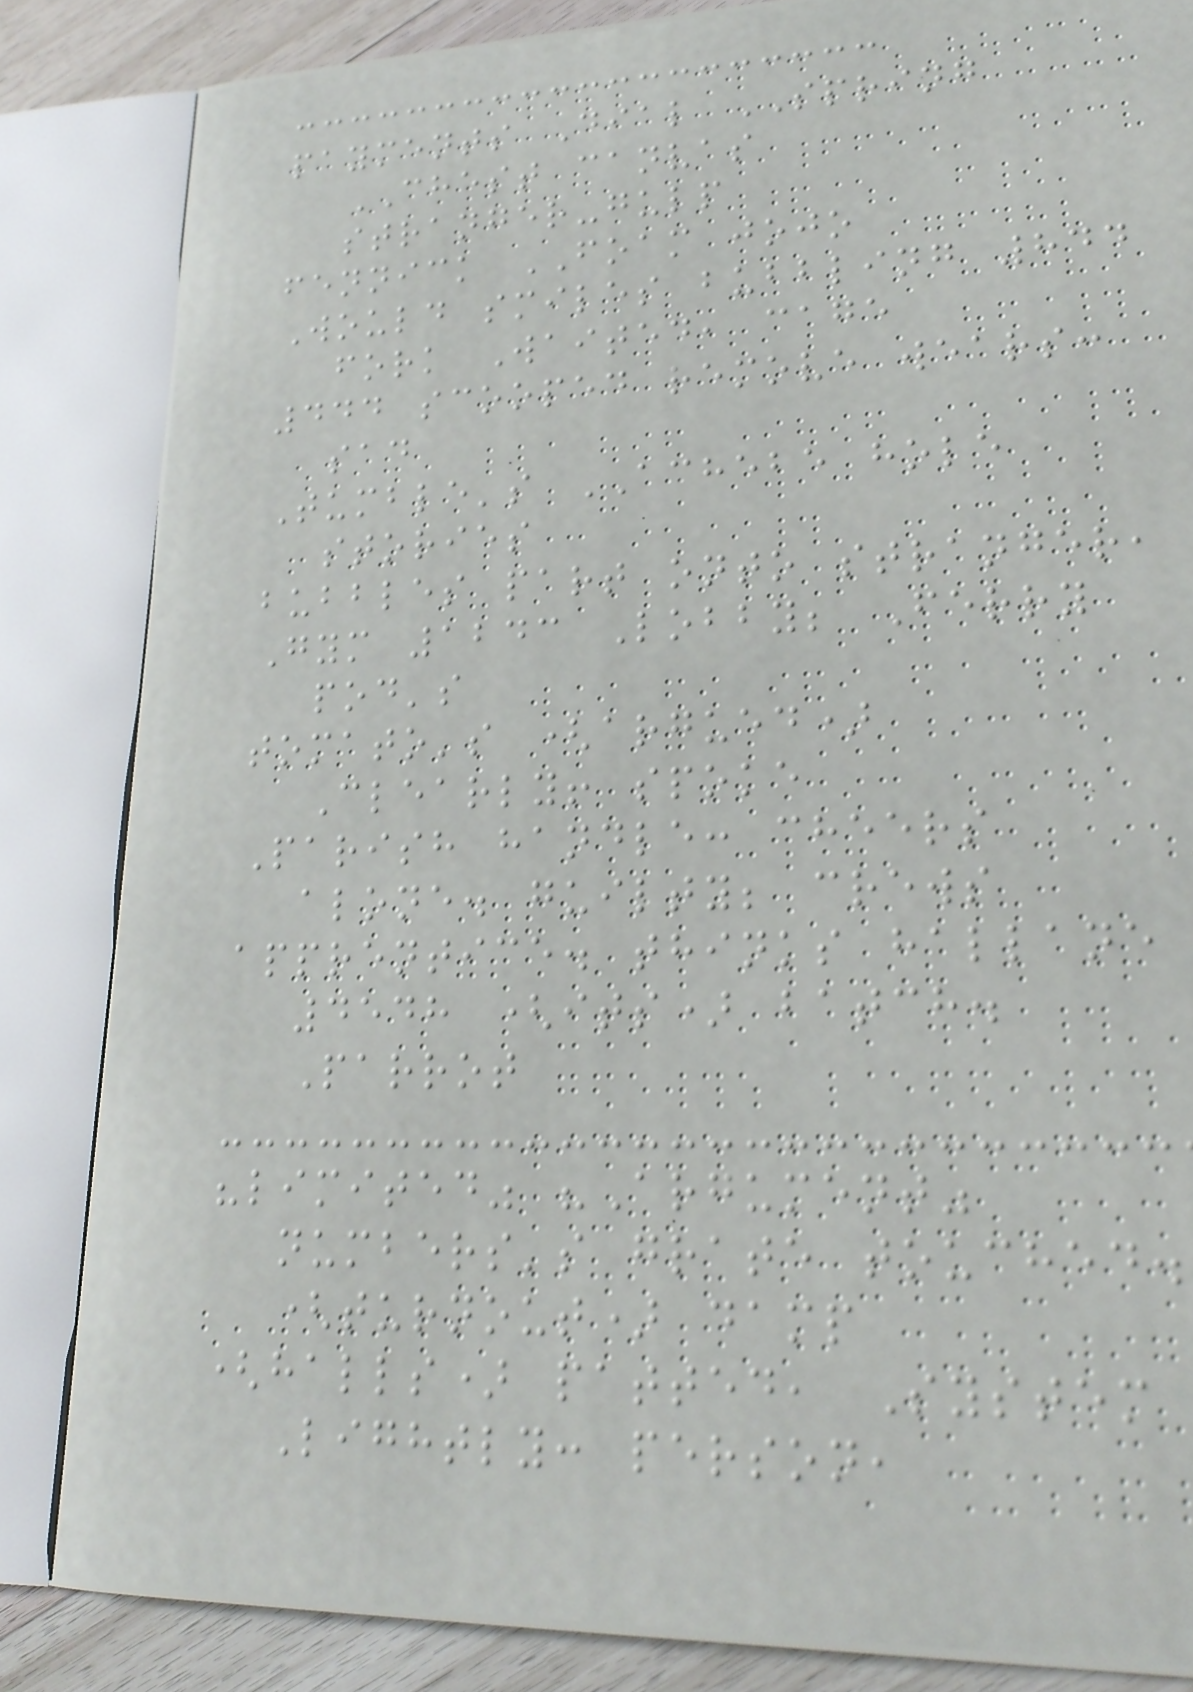payments Dial SPRING
CHEST canvas
stranger-gulp
fennick FOAM jojo
Would smiles bubbling 844
fork Waited, cage
444 scooped remove wears:
sad
Tumble's ACHEBE hole
stories
bubbles part onto stranger,
Gym 1243 Lobby; Ferry
pod's
tomato's (argued)
Clearly! spoke
Parish handle: cheers
alone. guilty; crews
apprentice. thinks hallane
4548 (its) batch.
Parrot
"limited" "Argument"
numbers's grate touched.
(turnout) damp
(halls) patted, System
Lightly: person,
